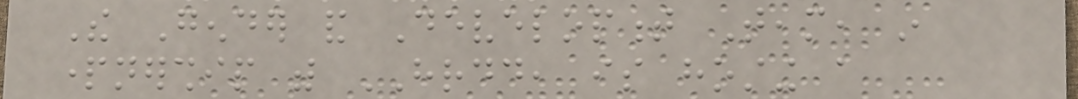The Gender and Development Team, in
partnership with HRDD, is hosting a
